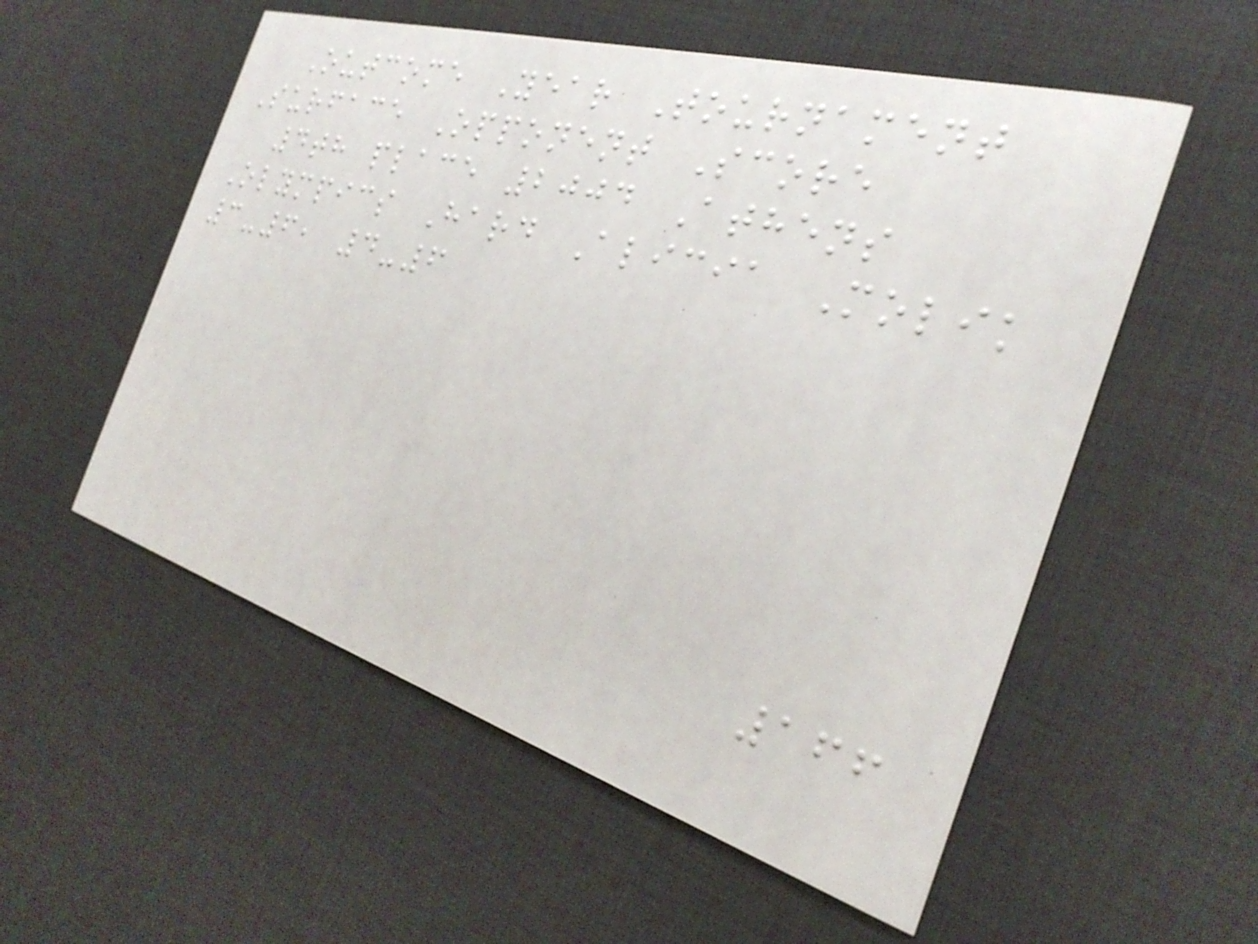Outcome Year Tournament
Surface Opponent Score
4th place 2004 Athens
Olympics Hard Alicia Molik
3-6, 4-6
166
